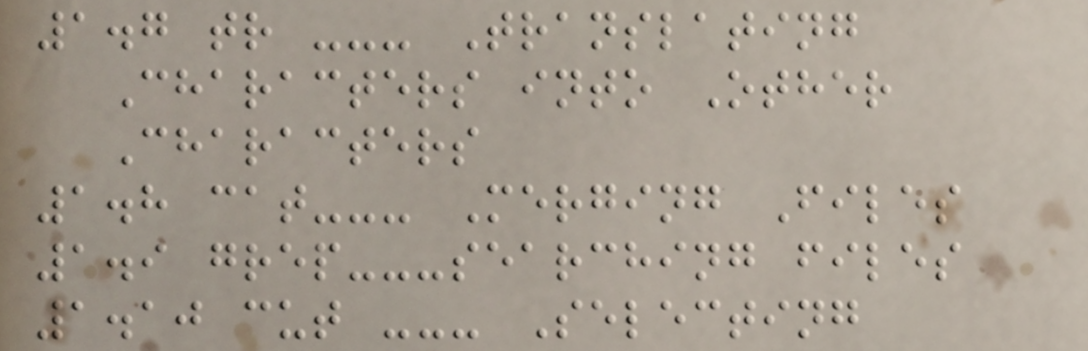1.7 tr --- Translating
Characters into Other
Characters
1.8 cat--- Merging Files
1.9 grep---searching files
1.10 cut --- Selecting
